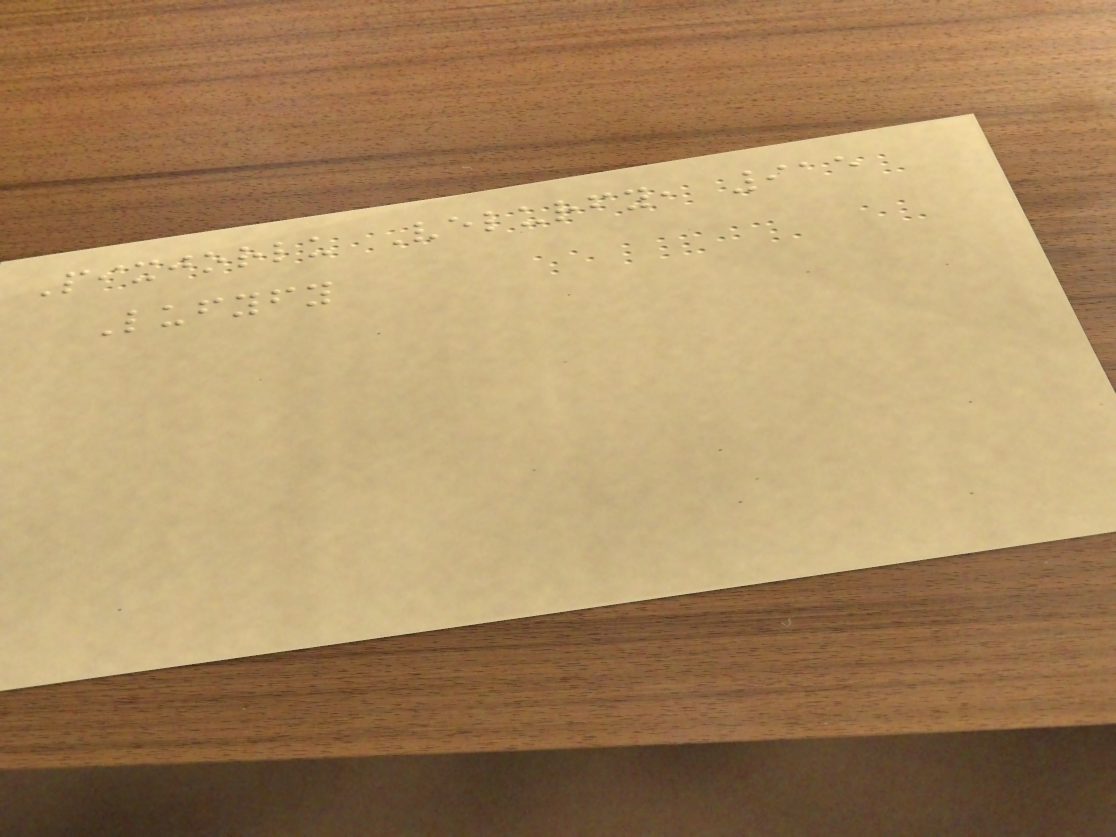Pixjorlu Velurfy, 915
Lufyfy
